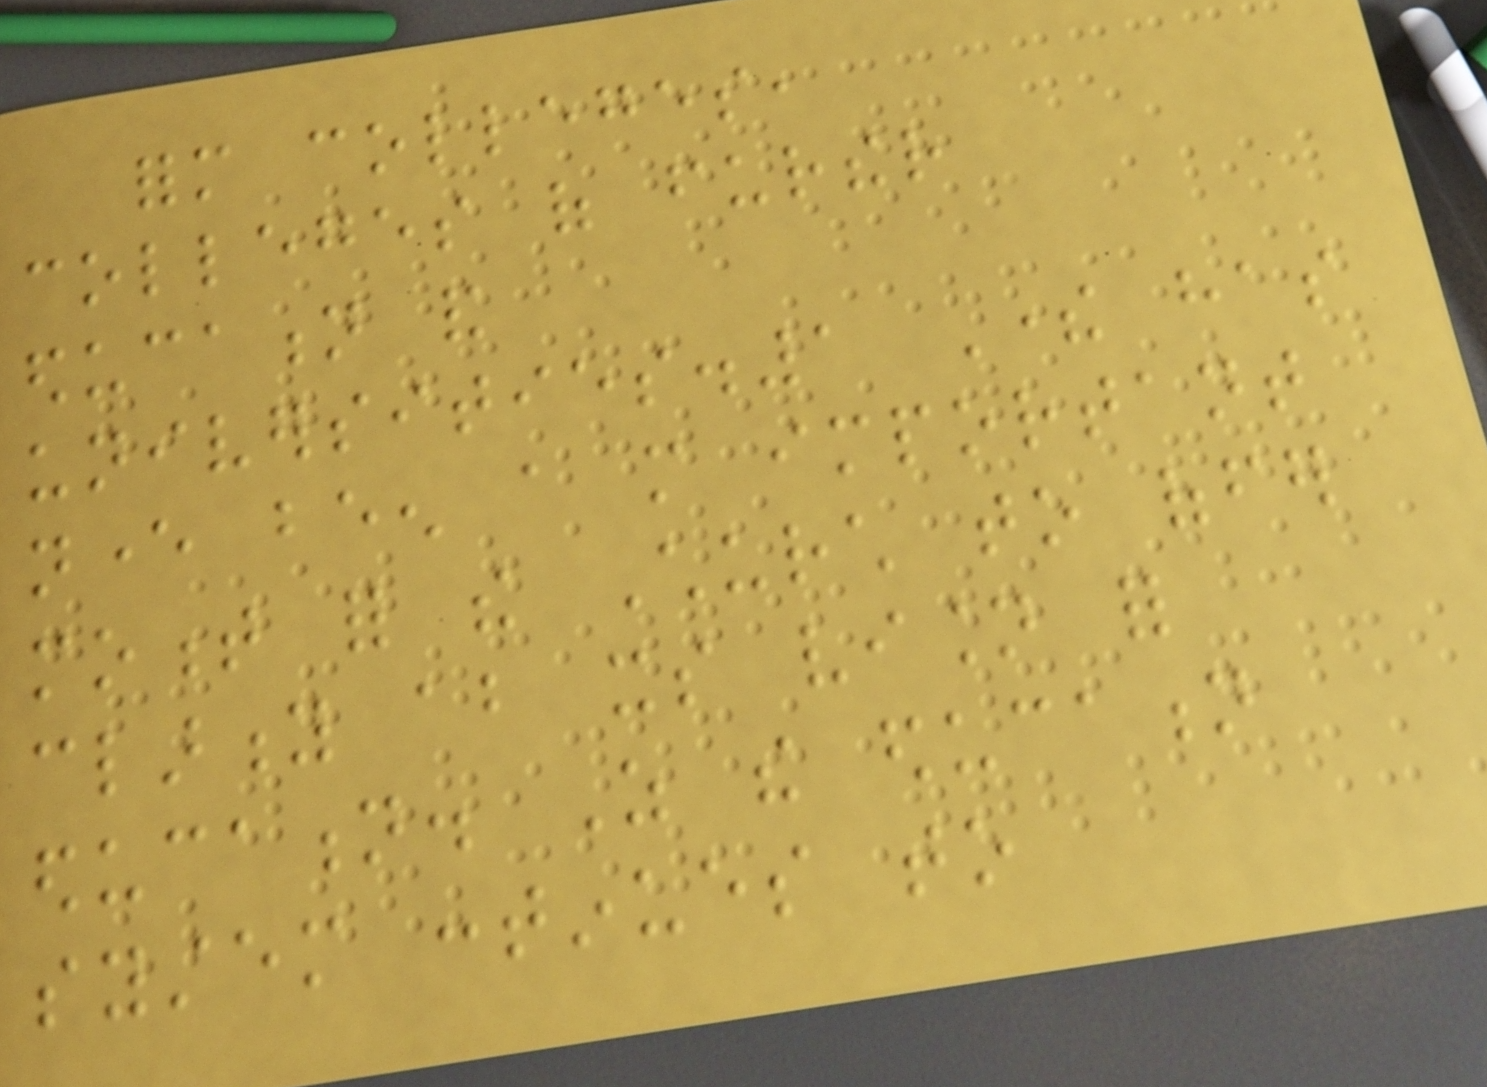form colleges,
colleges of further
education and
universities.1 There has
never been a more important
moment for the Church to offer
clarity about its vision for
education. As the education
system continues to
